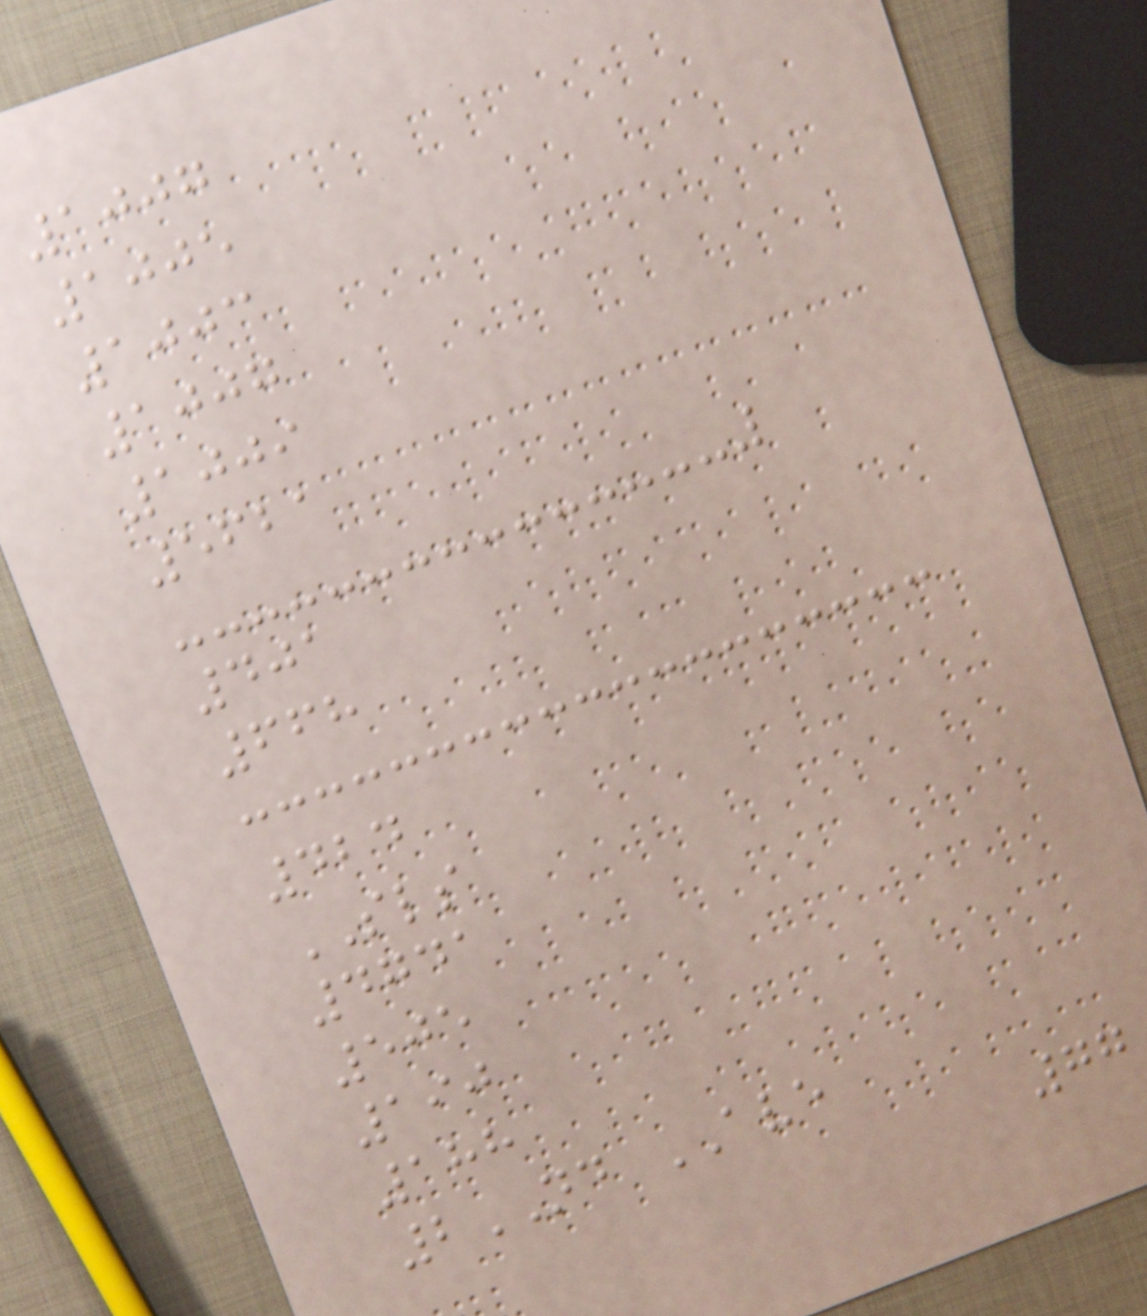1007
1005
1003
1007
1009
5621
401
668
424
SLS
4741
505
190
188
2ND AVE
77
